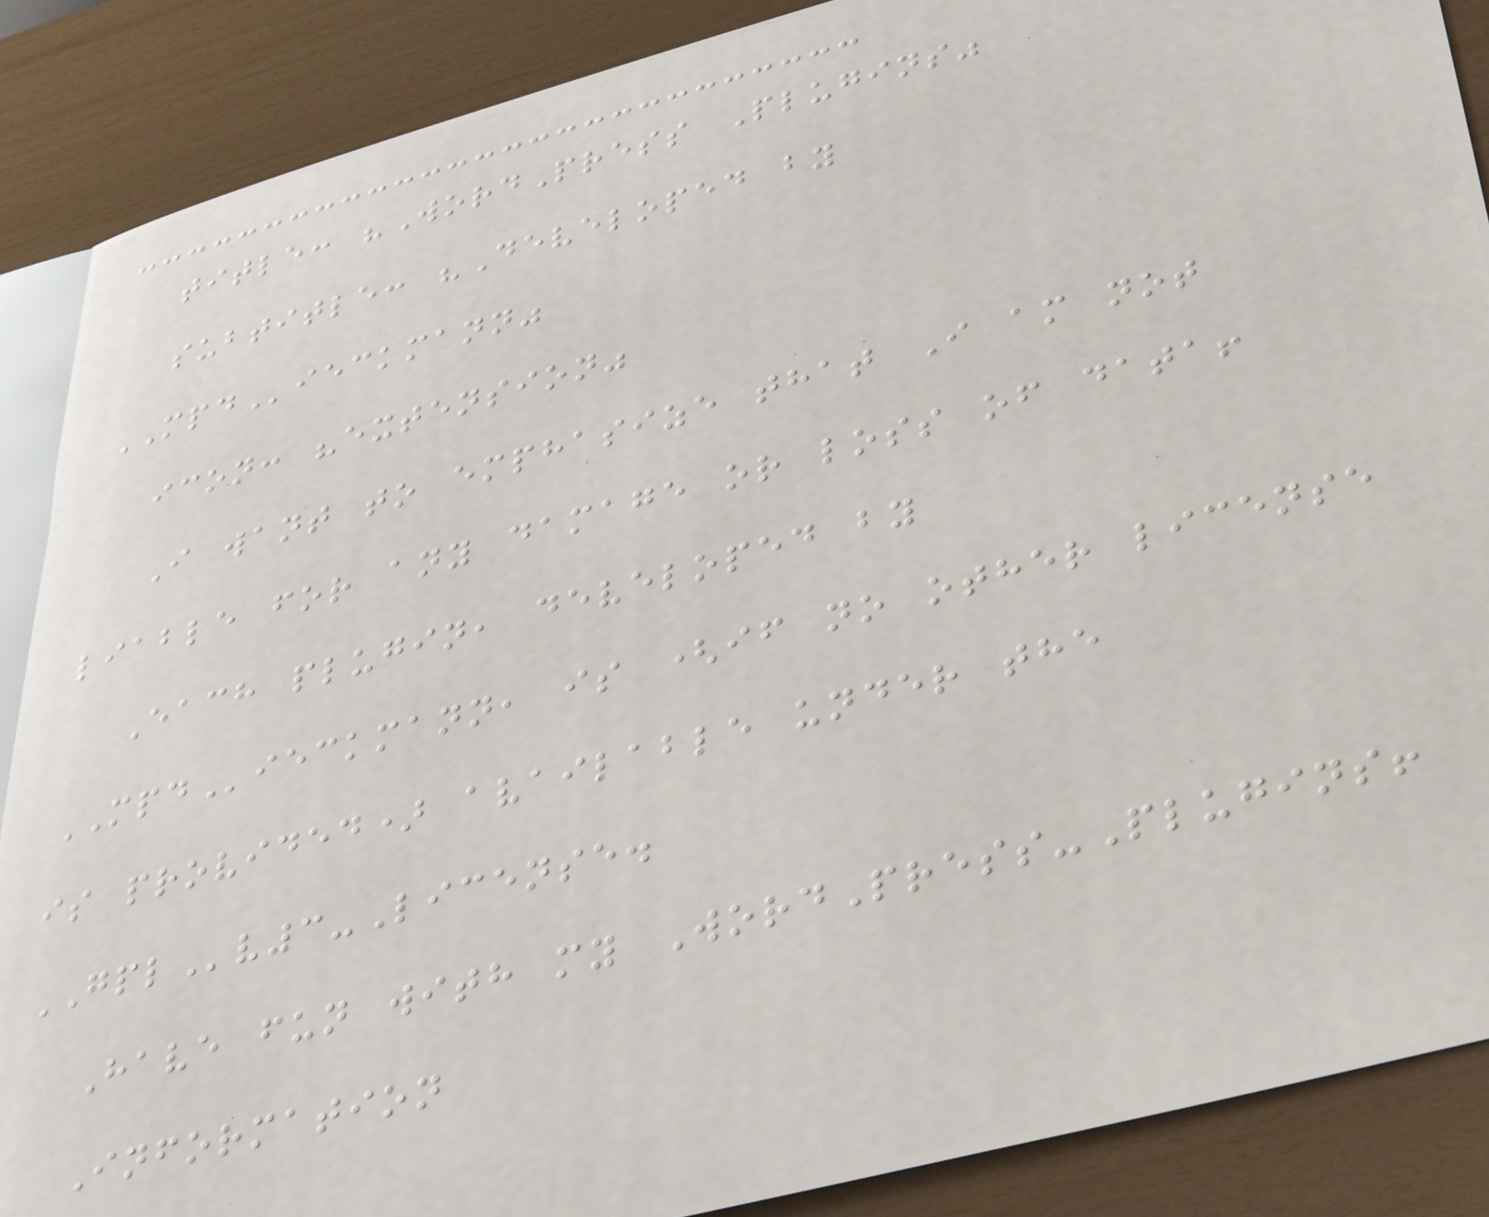title: "WordPress Plugins"
subtitle: "Developed by
MPDieckmann"
icon: "extension"
I want to emphasize that I am not
liable for any damage or loss of data!
Each plugin, developed by
MPDieckmann, is (if no other license
is provided) available under the
GPLv3-License.
Have fun with my WordPress-Plugins!
Information
